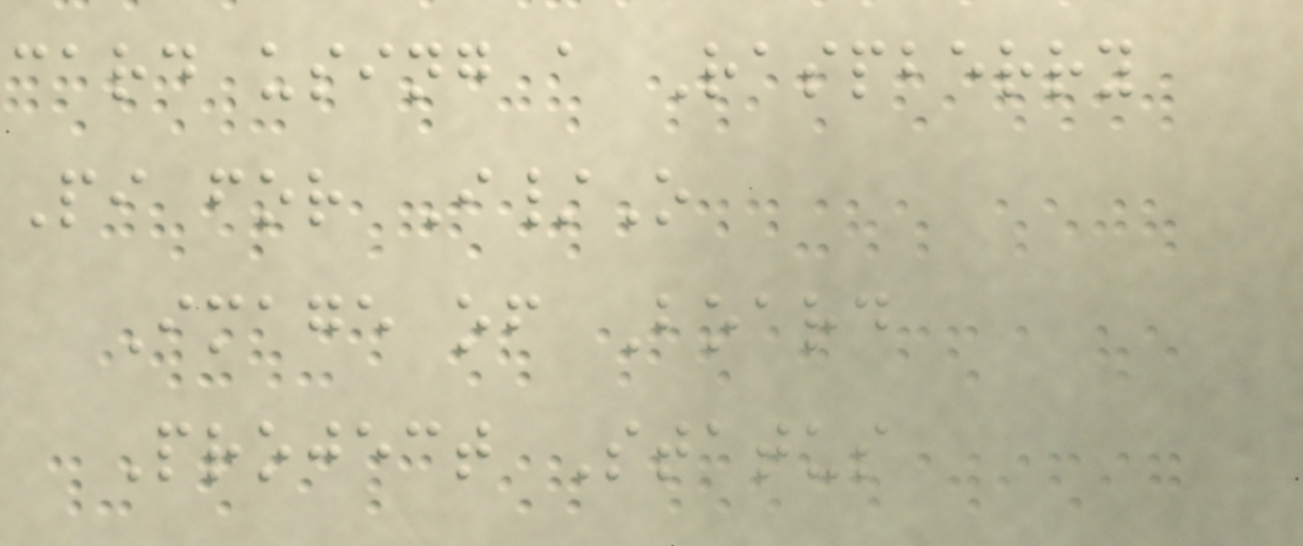card using a Raspberry
Pi for I/O
Image of Board
Project Status
